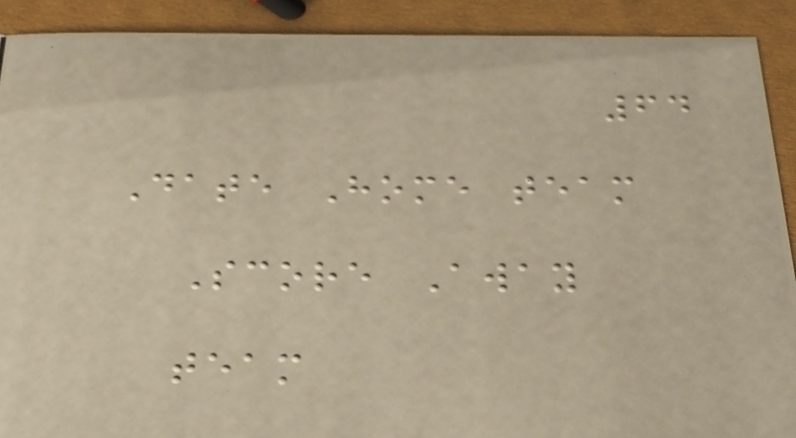64
Date Home team
Score Away
team
